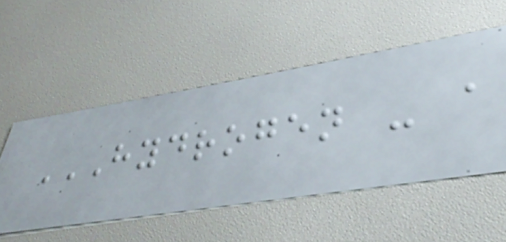HYDROGEN - A
